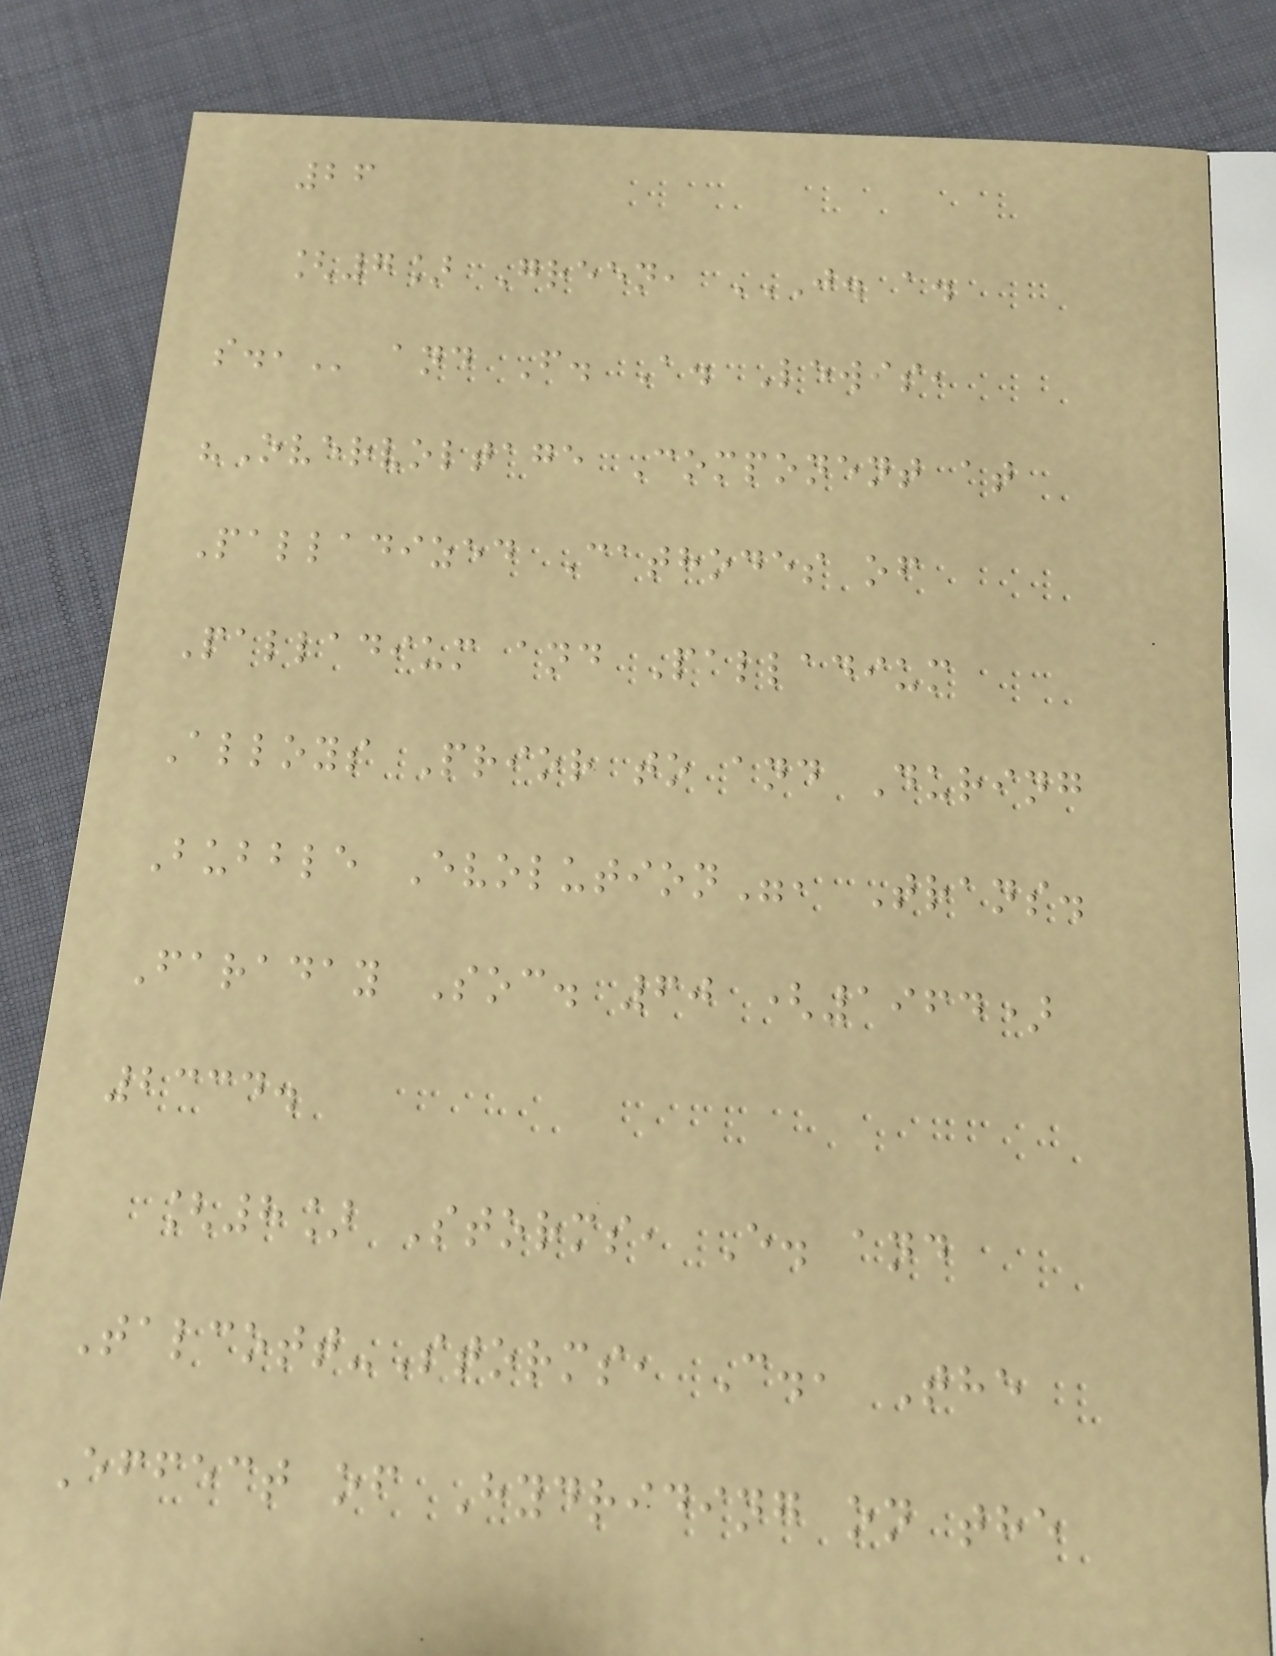26
[7] Green, J. A.
S., and F. A. Lewis,
"Overvoltage Component at
Palladized Cathodes of
Palladium and Palladium
Alloys Prior to and During
Bubble Evolution", Trans.
Faraday Soc. 60 (1964)
2334.
[8] Storms, E. and
Talcott-Storms, C., The
Effect of Hydriding on the
